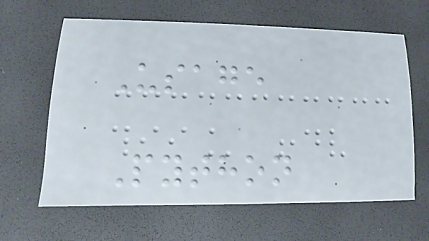Usage
Python
